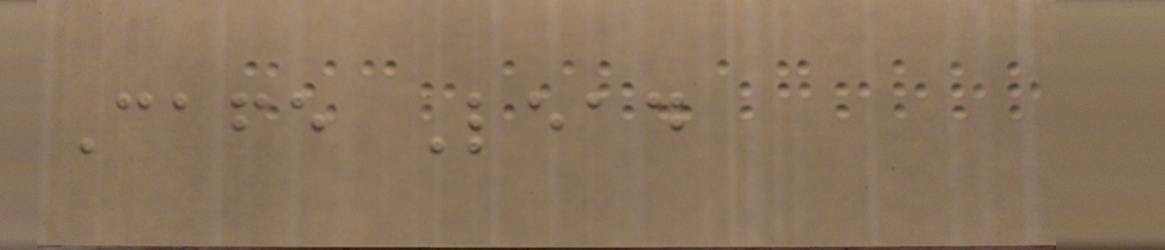Cafe Lead
